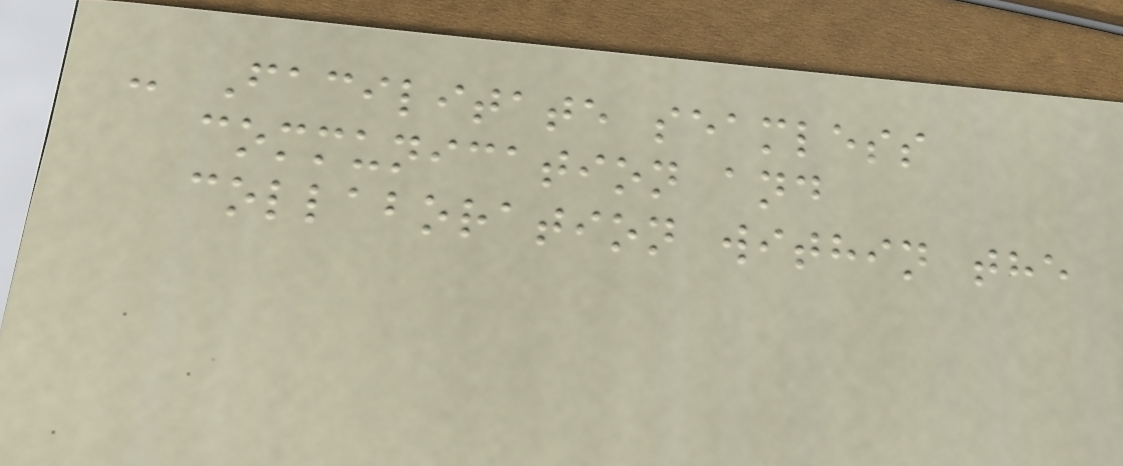- Facilitate seamless
communication and
collaboration within the
